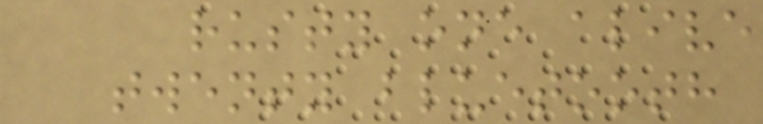rusty one alive
twenty bluetooth
